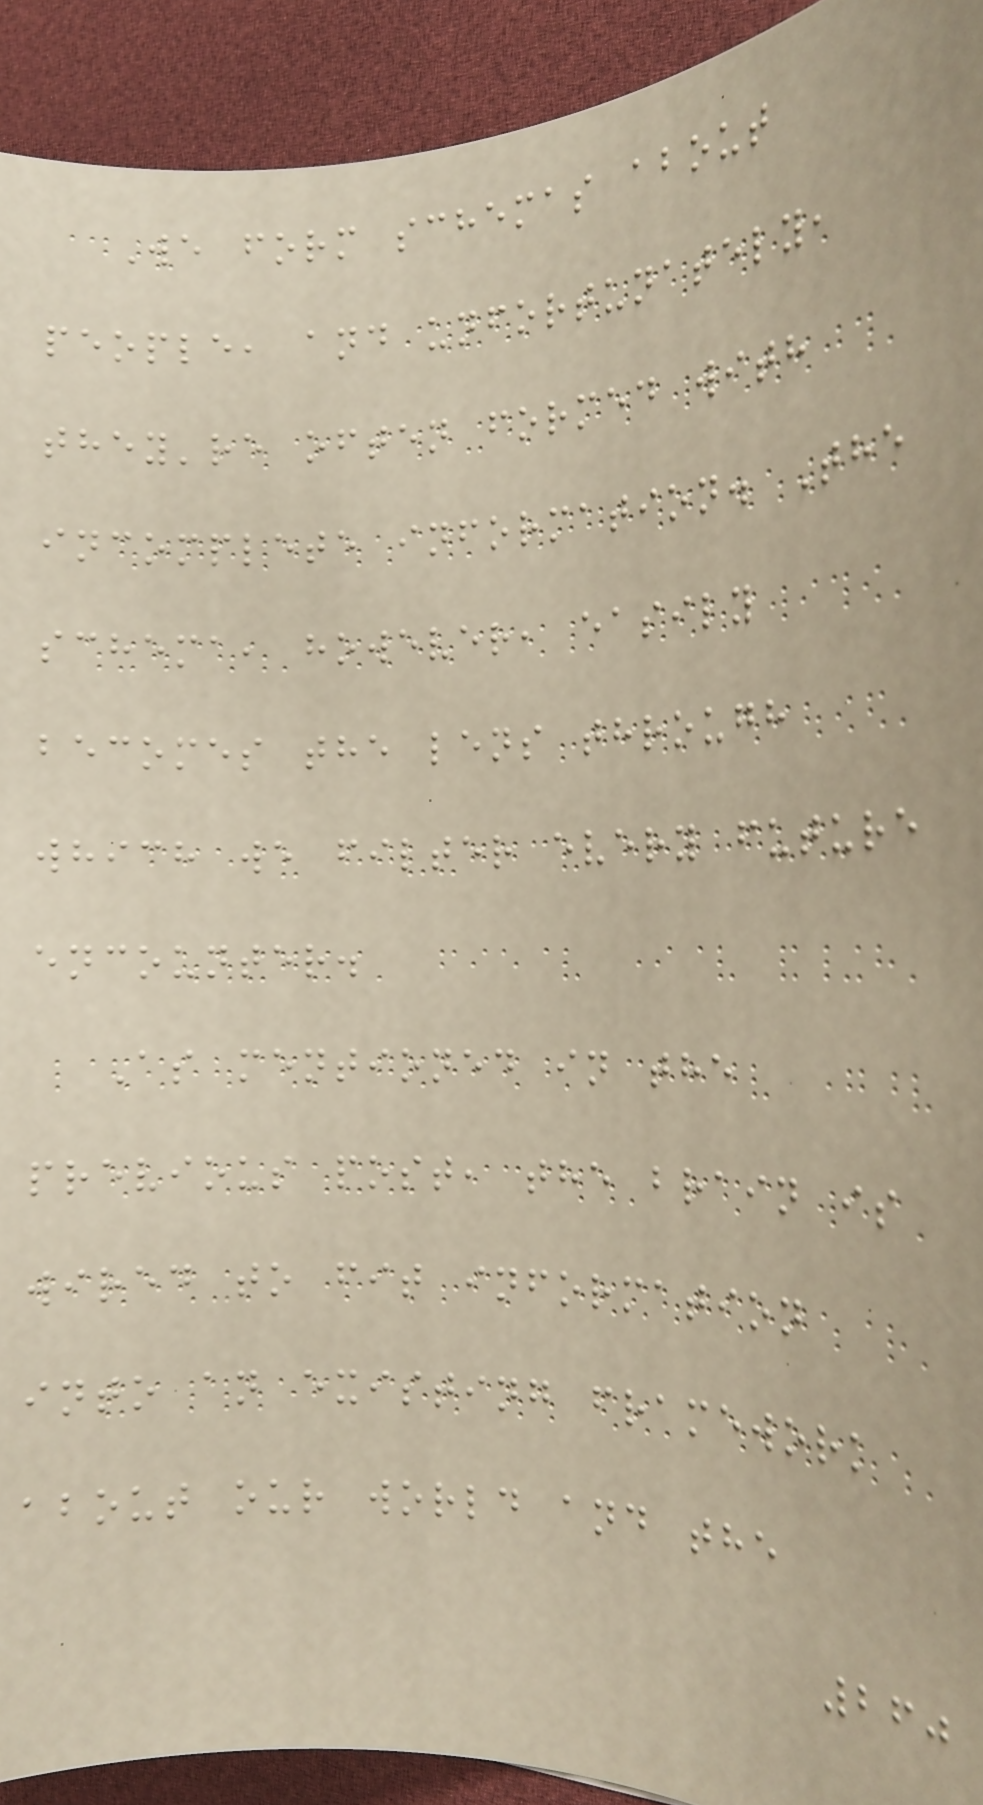We form schemas about
people, and unfortunately,
they're often formed with
incomplete information. The
schema, however, easily
becomes the lens through
which we filter every future
encounter.
As mentioned in the
previous post, the brain is
wired to fit information
into an existing framework
about our world and the
260
